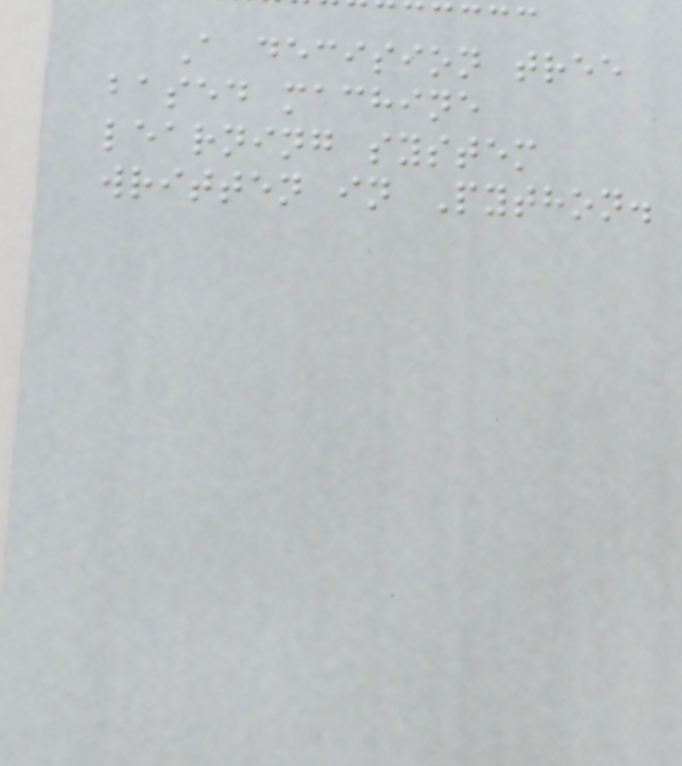A decision tree
based machine
learning system
written in Python.
